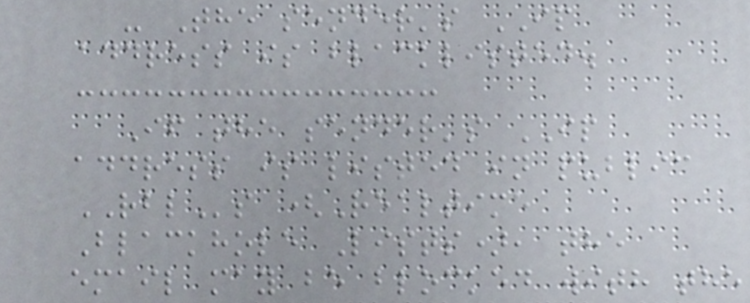- The sender's IP
address is blacklisted.
If the sender's IP
address is listed in public
RBLs (Realtime
Blackhole Lists), the
email may be blocked with the
